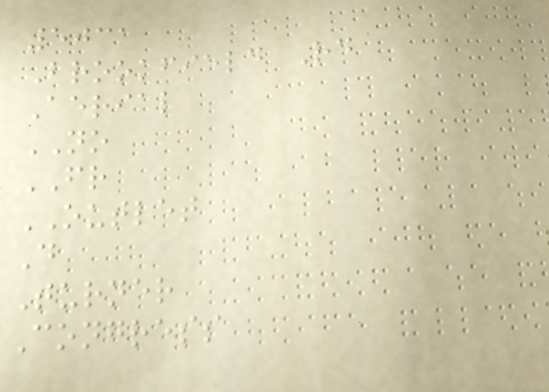5031
Brookfield Rd
Aerial
NO
FR
OUTLET
D
Turner
Congress
